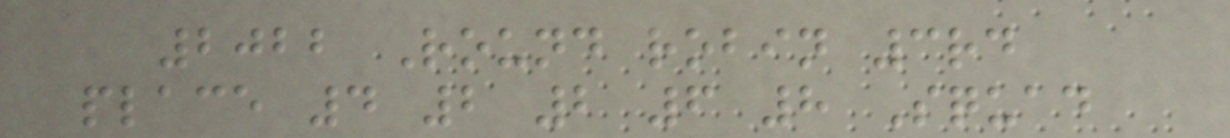2022 Round robin 3rd
place 4 2 2 6 8 Squad
